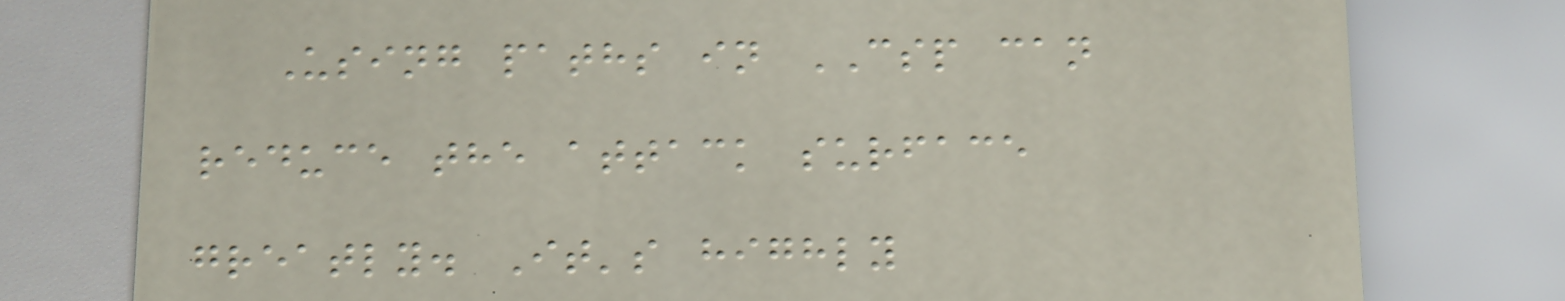Using paths in CSP can
reduce the attack surface
greatly. It's highly
